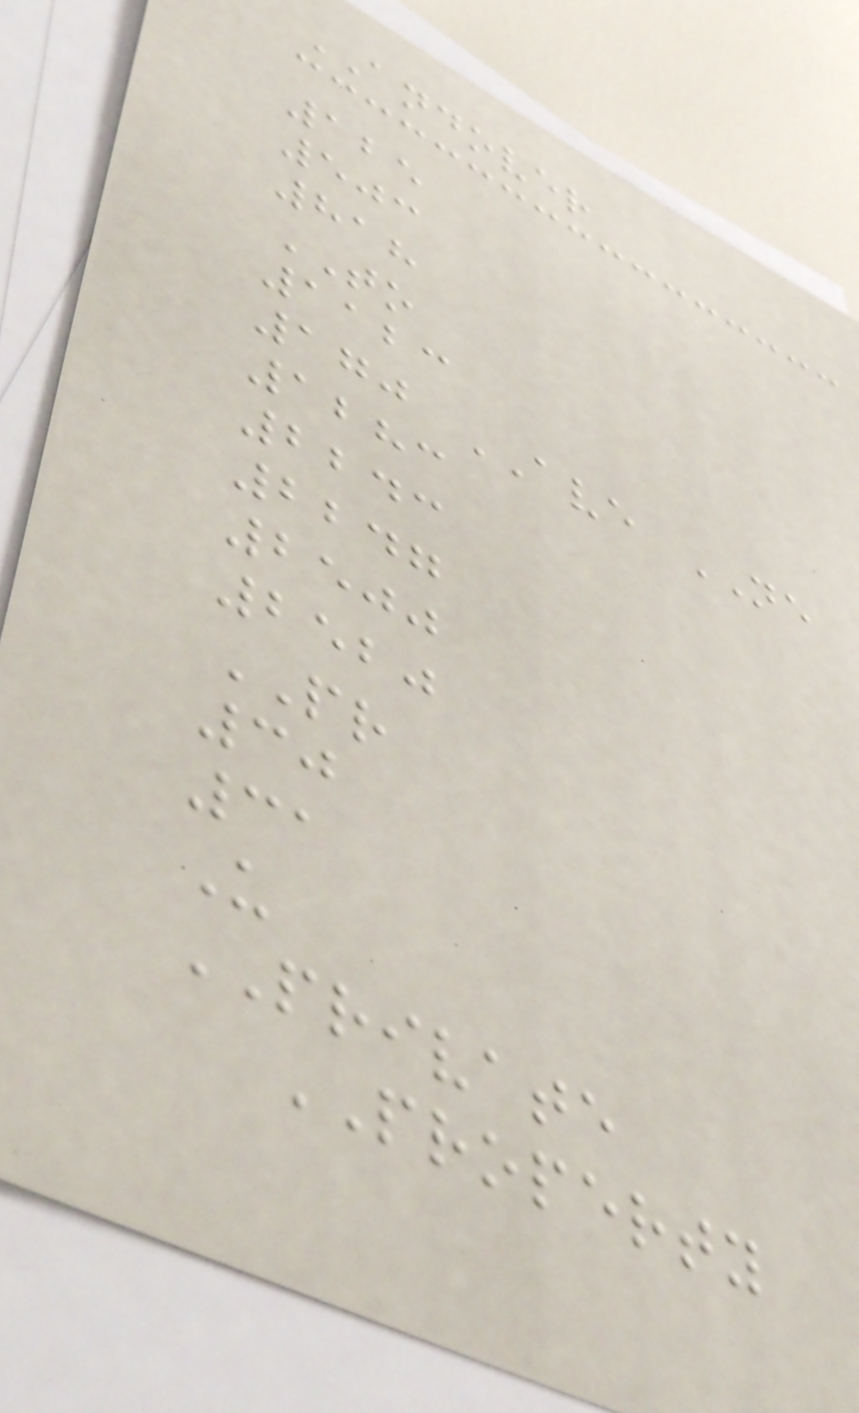ANDOVER
125
503
818
TO
1123
170 AVE NE
1283
2243
2247
2500
2520
PR
30
31
U
PRIVATE
PROPERTY
